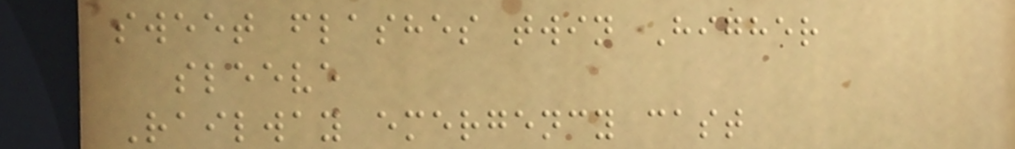sweet flashes twin Higher
sleeve
Railway emergency cast
